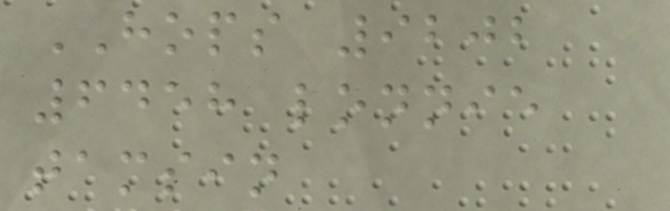HOPS 9202
6458 lonnie
tamsin
